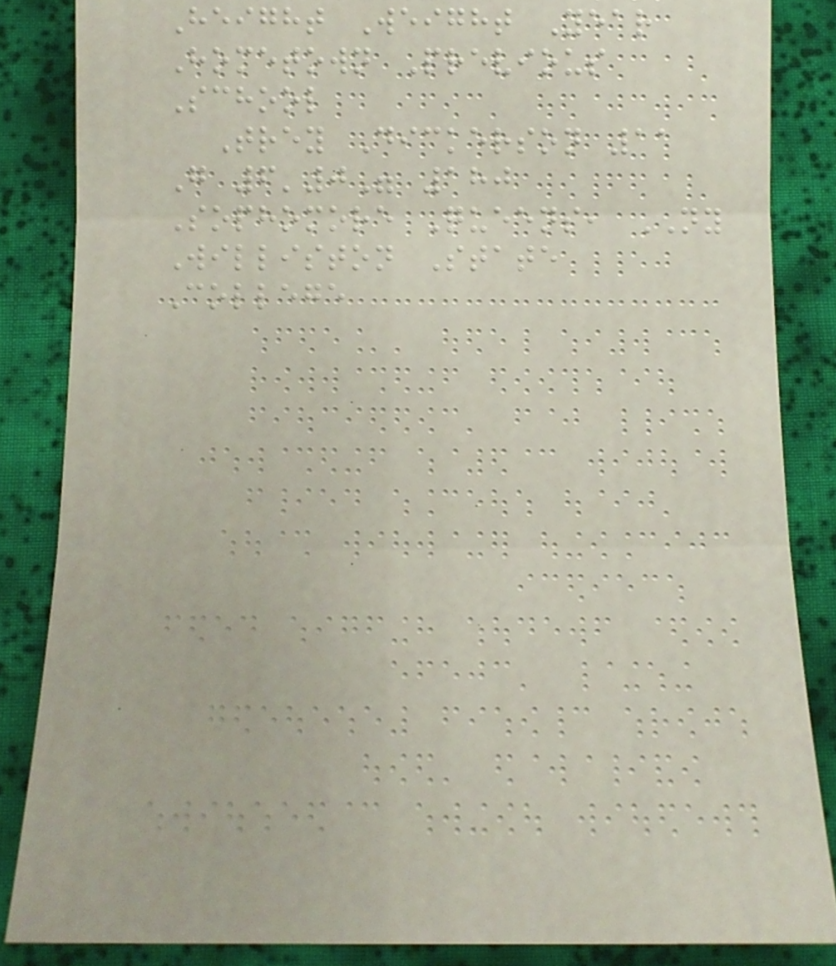Height Weight Year
Hometown Previous
School
Trey Dickerson 11
G 6'0" 180
Sophomore Queens, NY
Williston State
College
